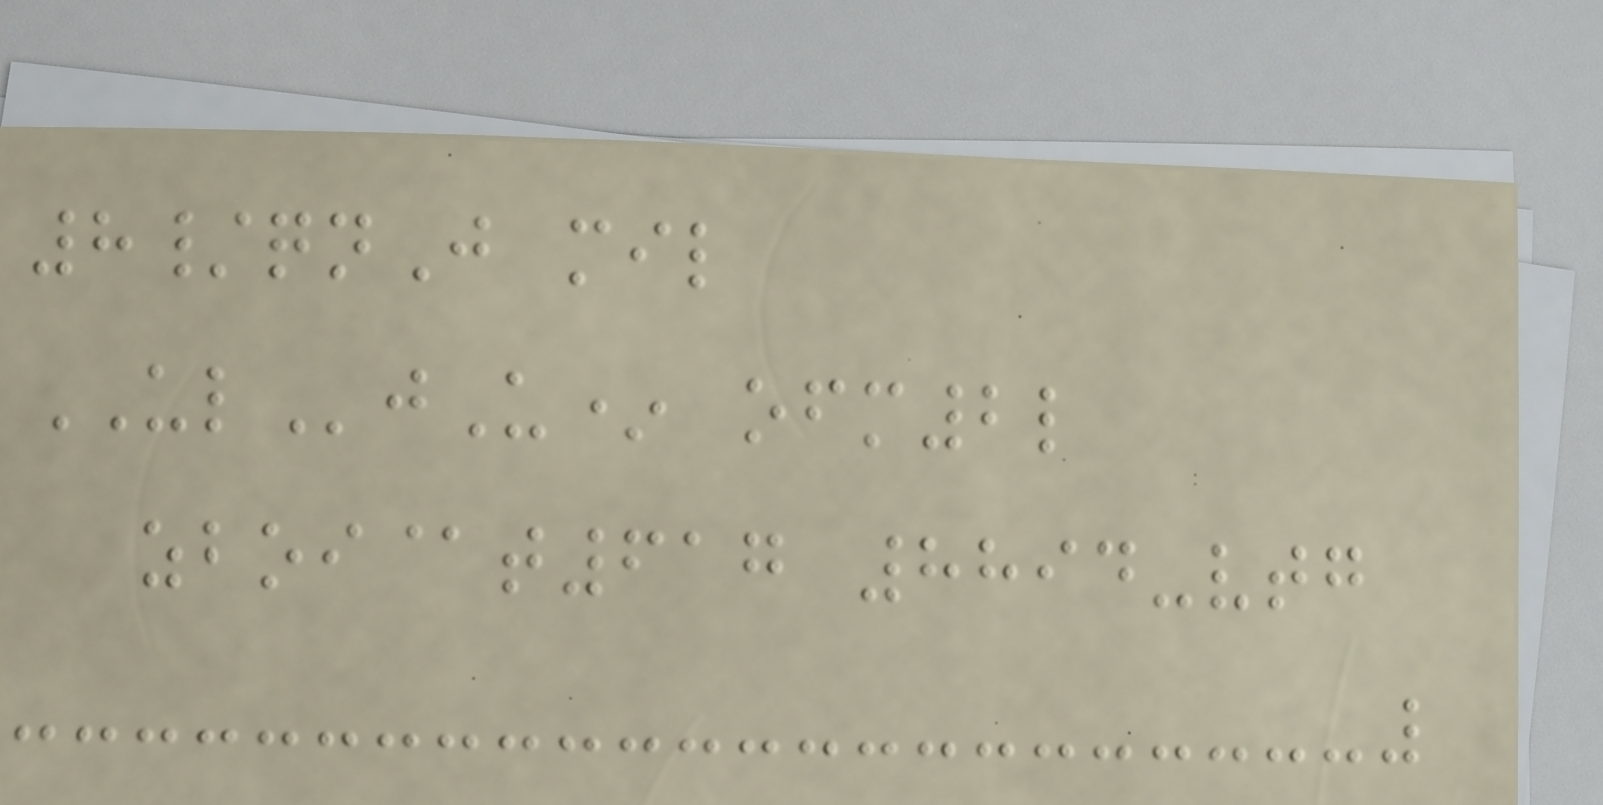8/qnJ mil
ULjU* ofm2l
zboi@t617 8894-vtg
